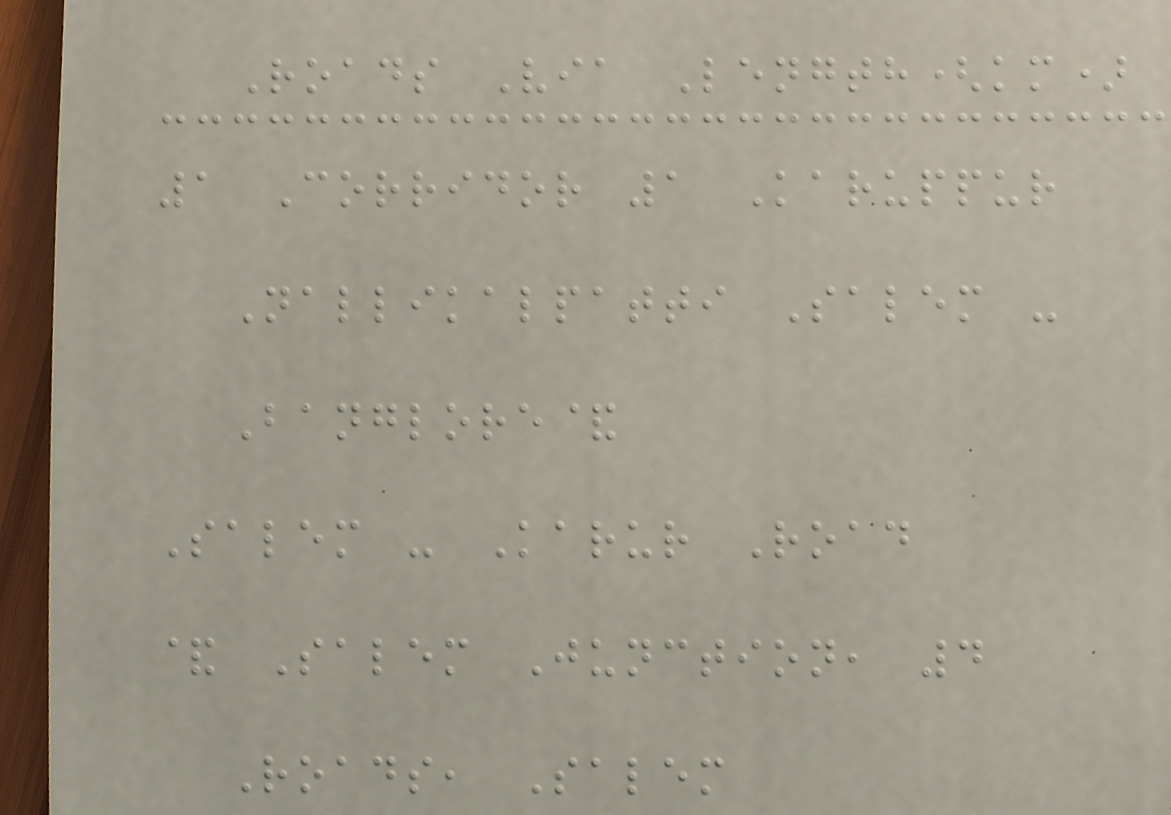Roads Via Length(km)
1 Corridor 1 Karuppur
Nallikalpatti Salem -
Banglore&
Salem - Karur Road
& Salem Junction, 4
Roads, Salem
